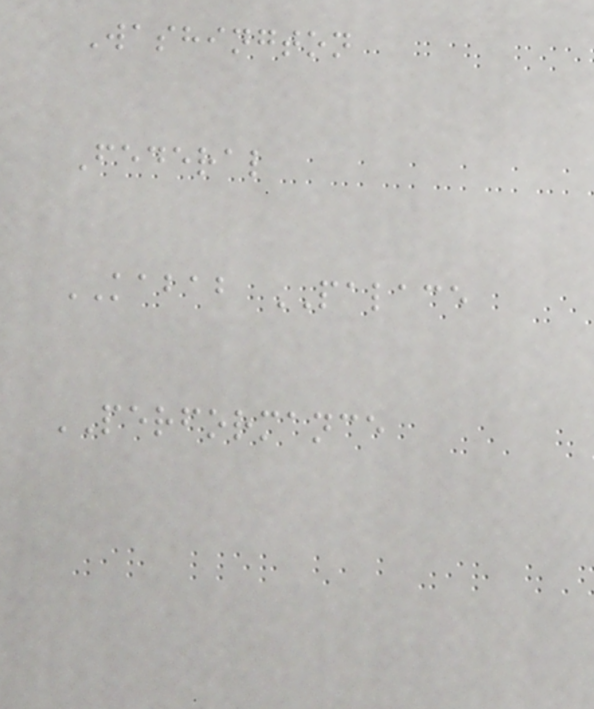Washington
Federal
KABAB PALACE
PERFORMANCE
